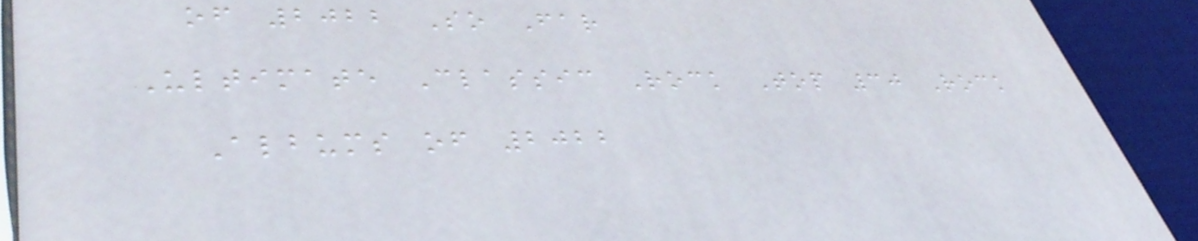of 2022 So Far
Ultimate Classic Rock Top 30 Rock
Albums of 2022
